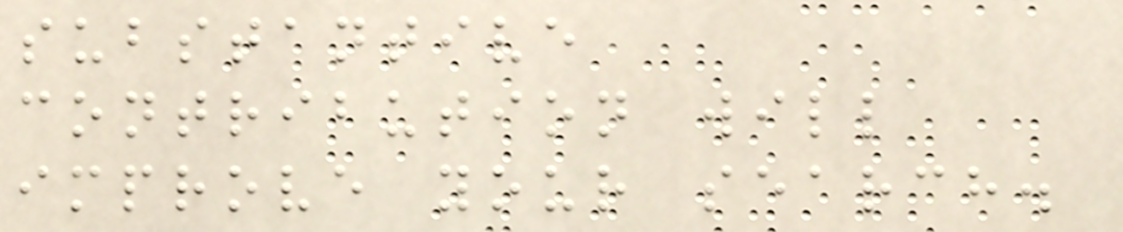substantive
contribution will
improve your search.
